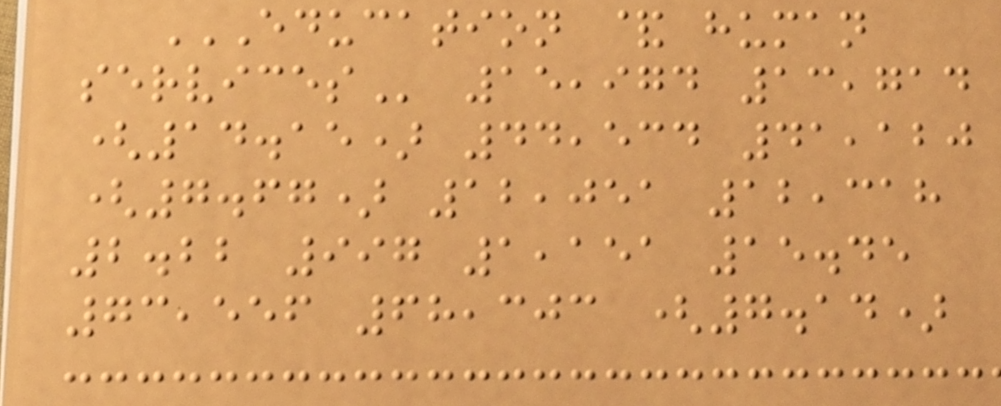EDUCATION & HUMAN
SERVICES 15,974 13,714
(14.15) 44,534 41,120
(7.67) 12,051 12,318
2.22 997 1,151 15.45
73,556 68,303 (7.14)
